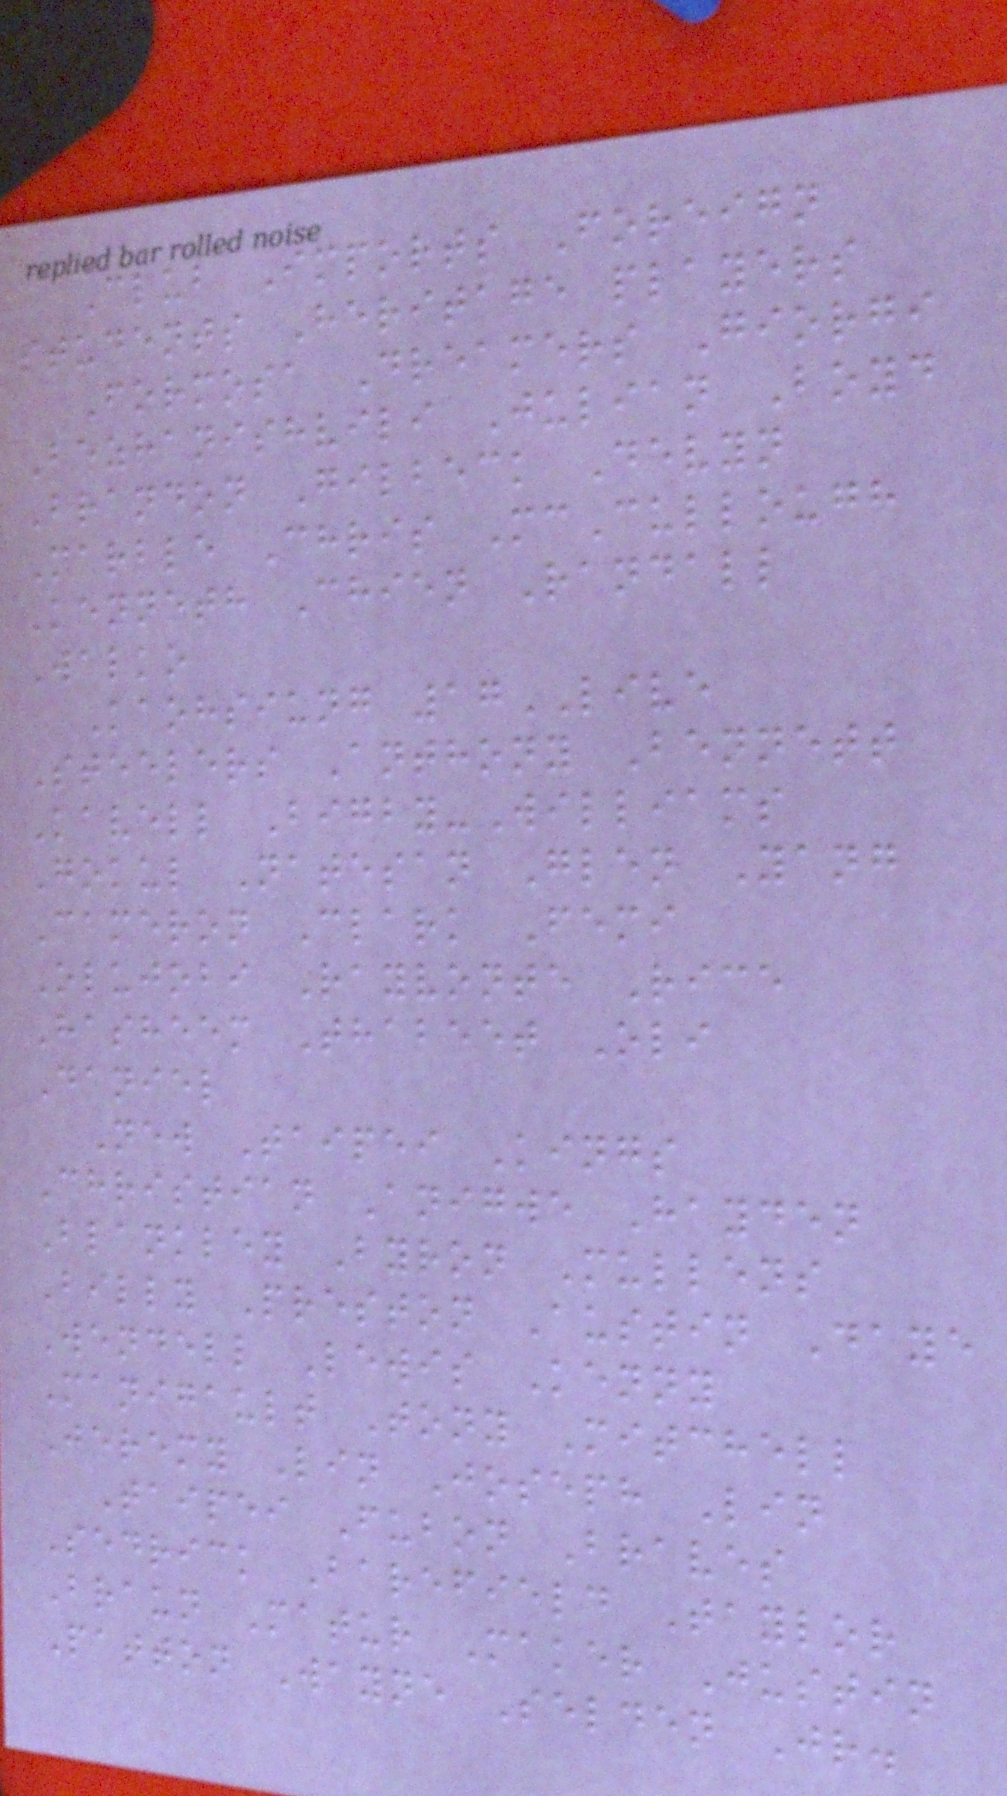Club Imports Foreign
students Heritage players
Formosa Dreamers Giorgi
Bezhanishvili Julian Boyd
Brandon Gilbeck Devyn
Marble Chris McCullough
Kenneth Chien Randall
Walko
Kaohsiung 17LIVE
Steelers Anthony Bennett
Kavell Bigby-Williams
Gokul Natesan Glen Yang
Cameron Clark Femi
Olujobi Rayvonte Rice
Hasheem Thabeet Oli
Daniel
New Taipei Kings
Christian Anigwe Hayden
Blankley Byron Mullens
Billy Preston Austin Daye
Wendell Lewis Kenny
Manigault Tony Mitchell
Jeremy Lin Joseph Lin
Taipei Fubon Braves
Sedrick Barefield Taylor
Braun Matur Maker Justin
Patton Wayne Selden Jr.
